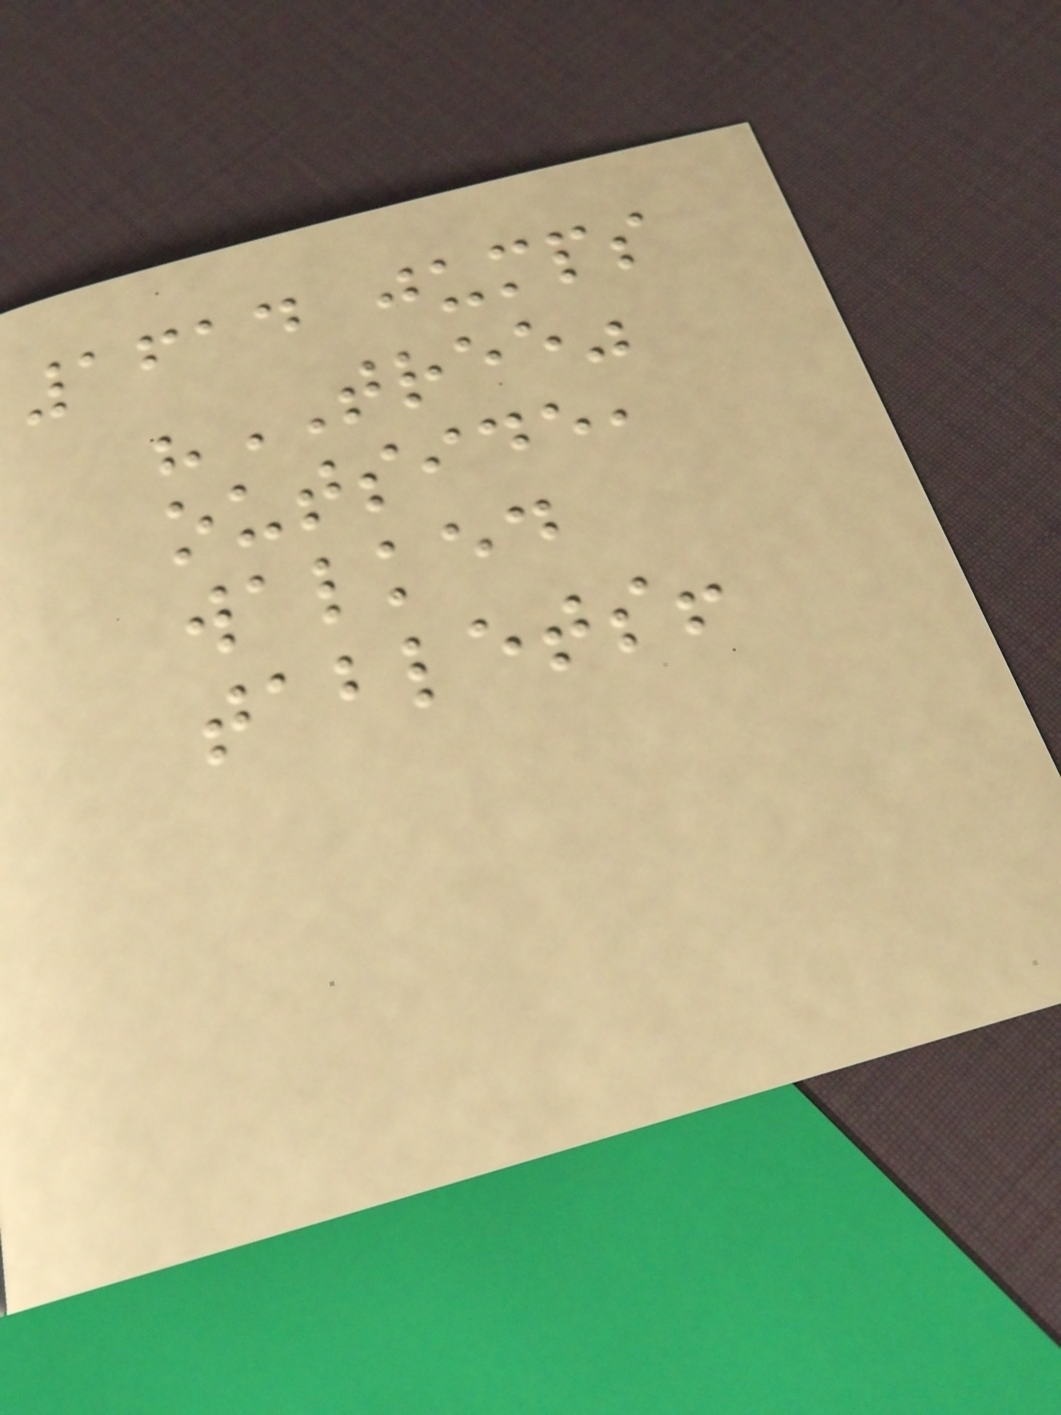1614 jumps
"TREE"
outside,
walked
tablets!
